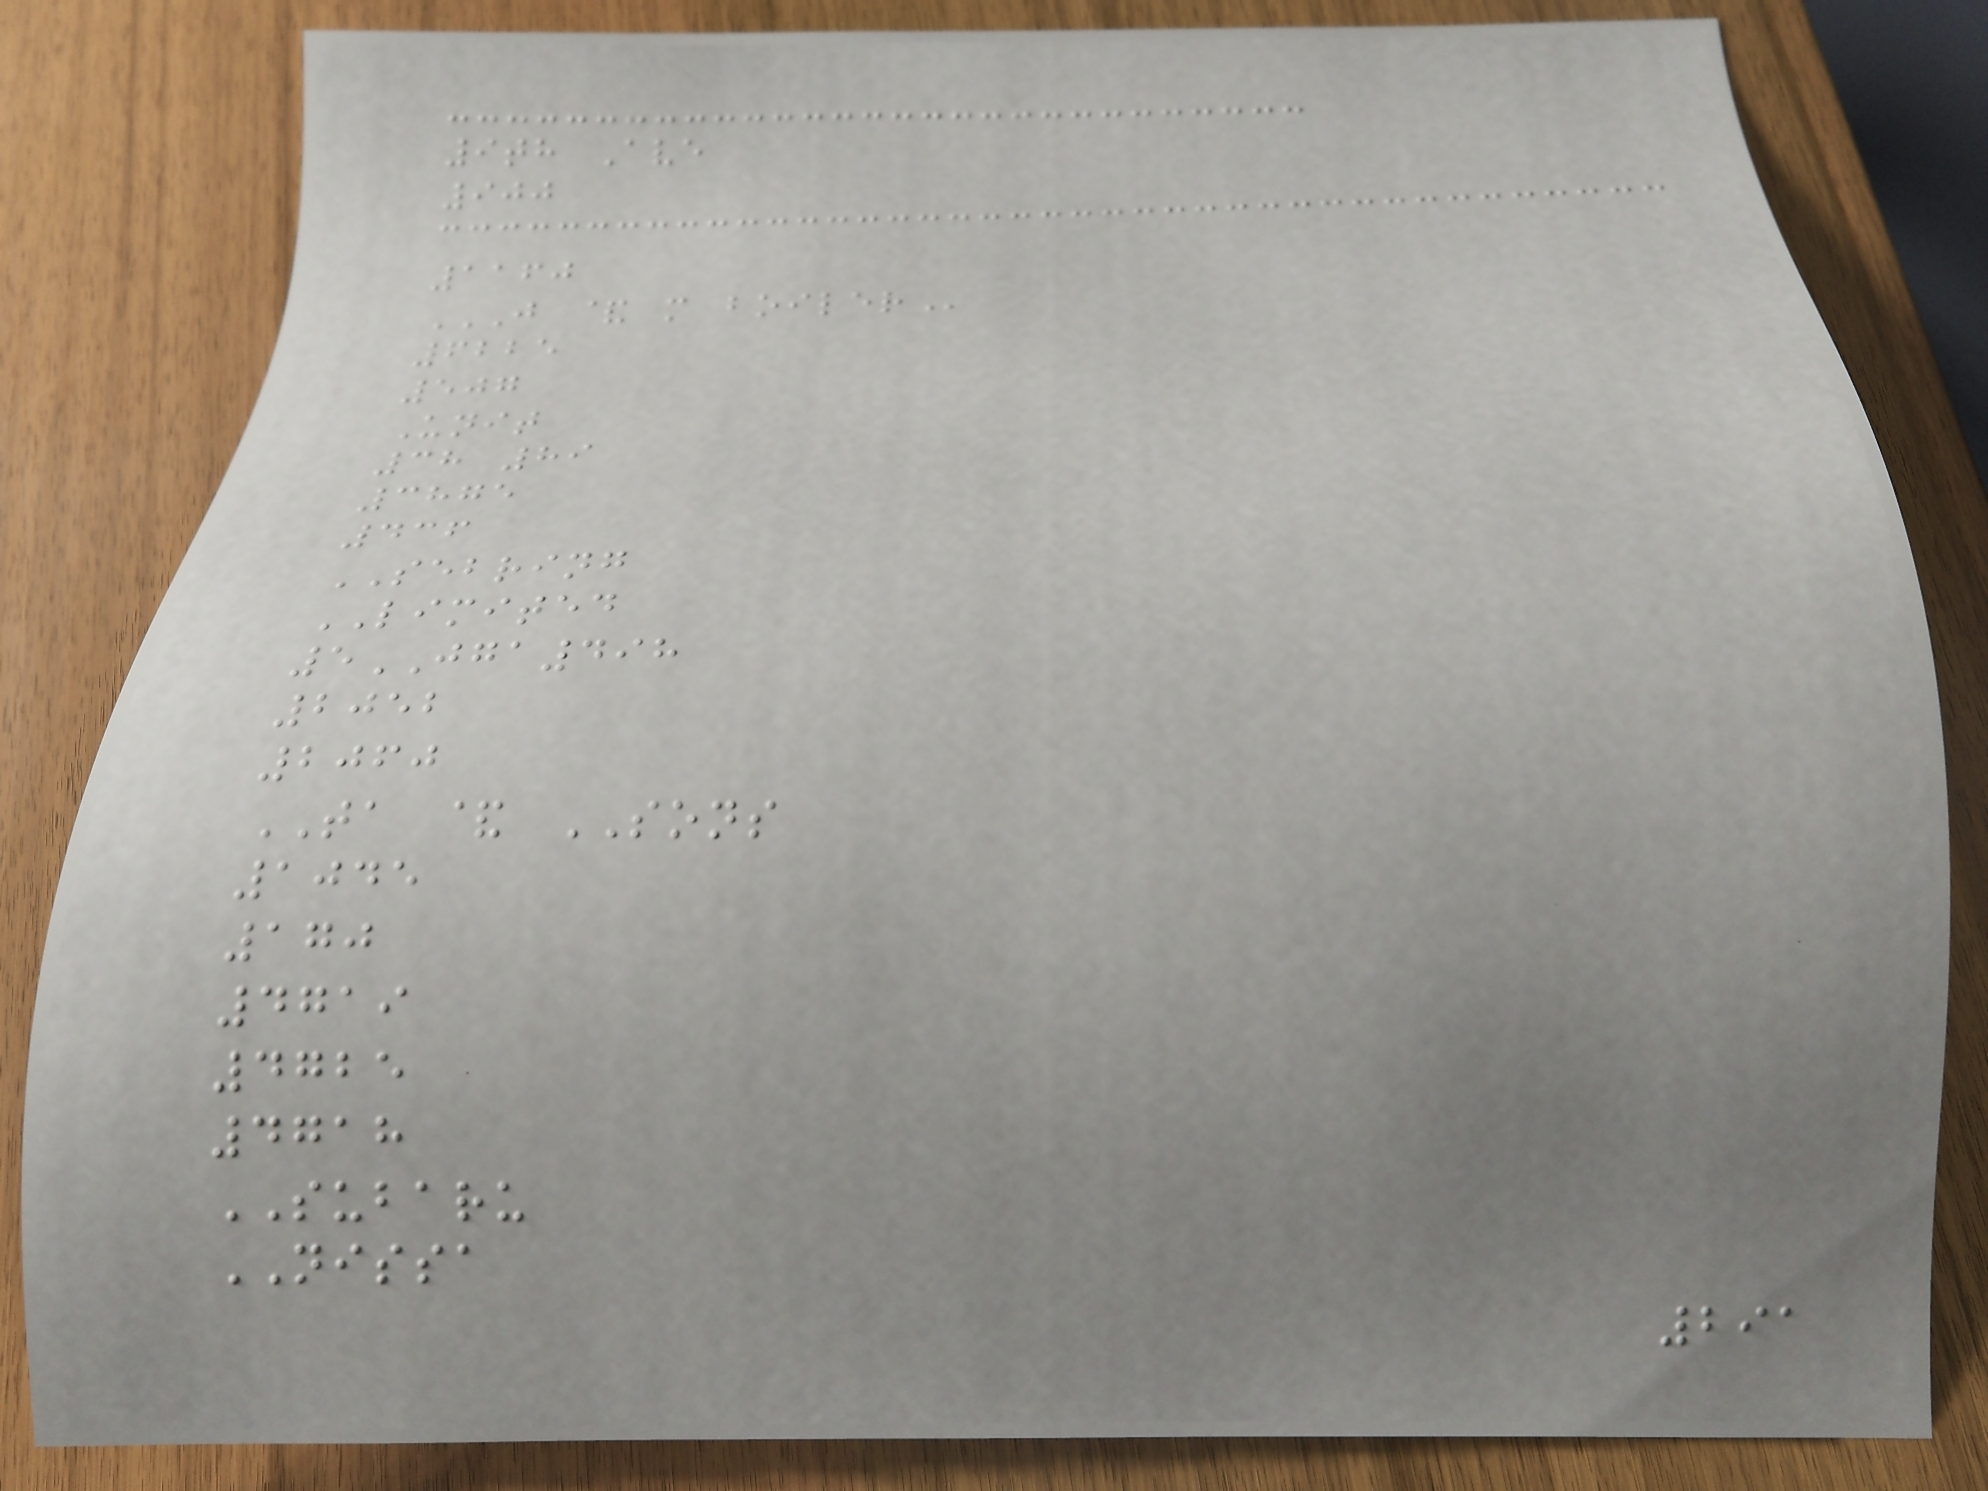9th Ave
900
1160
J & M BOILER
6225
507
Unit
38 89
3875
436
SEBRING
LIMITED
5JGA498
2052
2060
TA & SONS
1045
170
4719
4725
4718
SUBARU
NISSA
291
